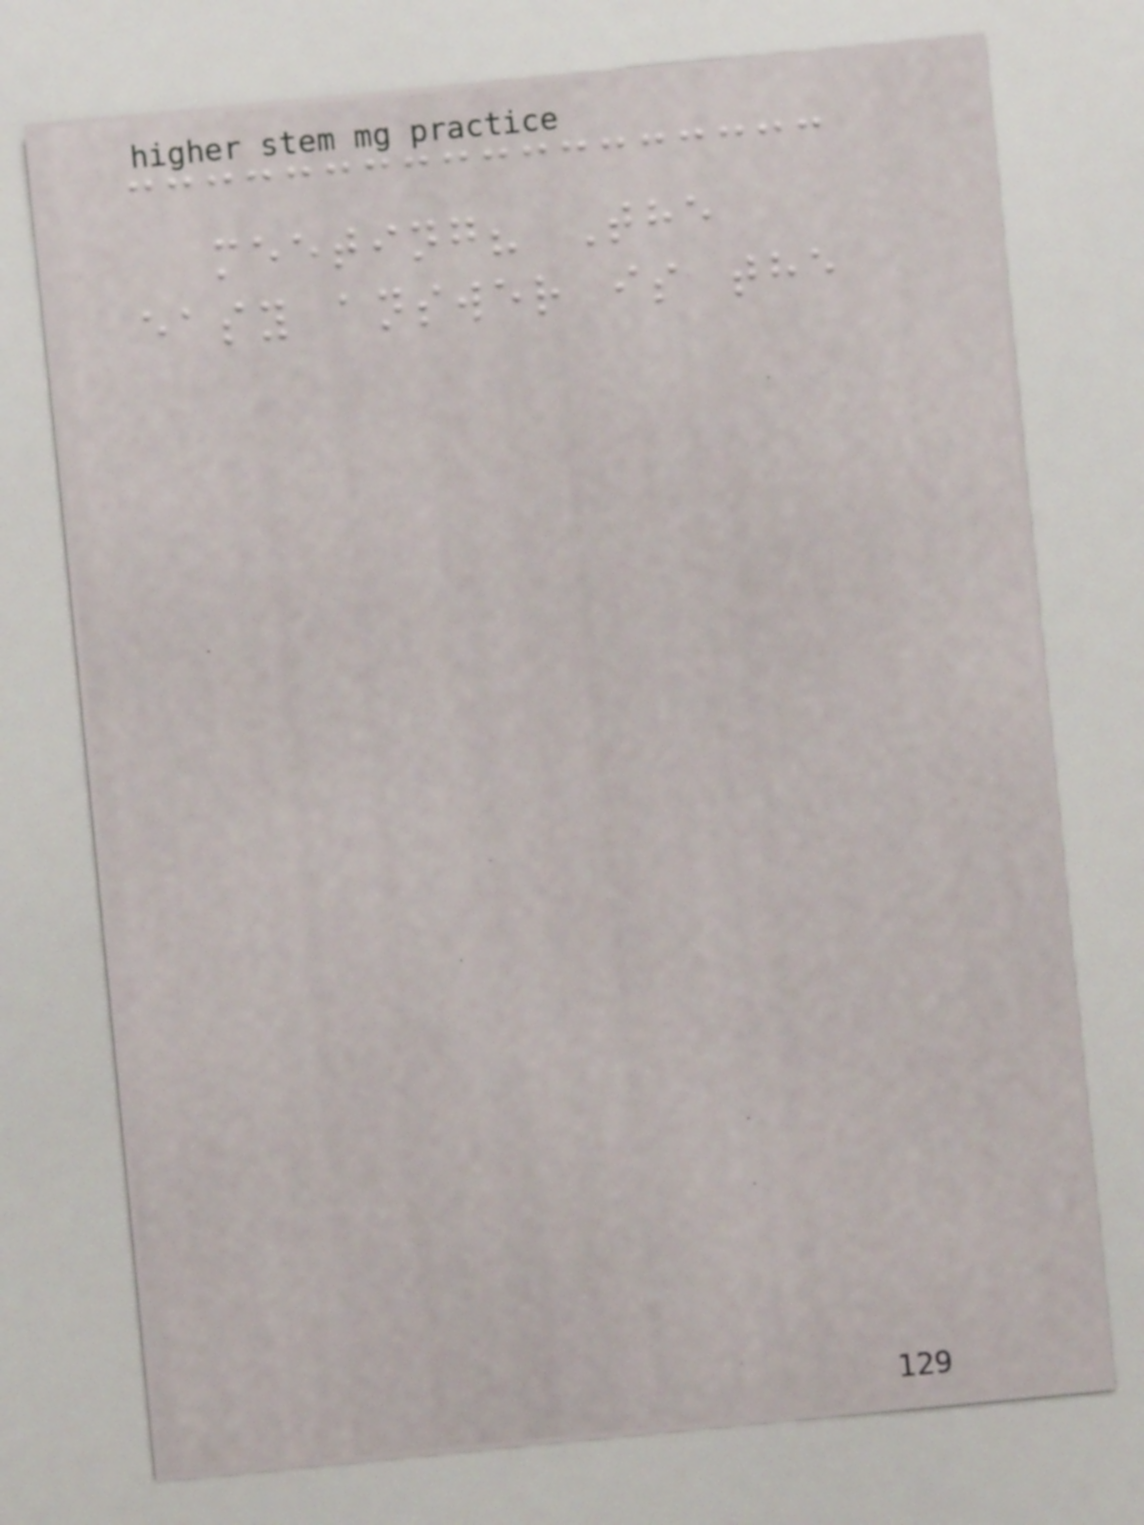meeting? The
easy answer is the
